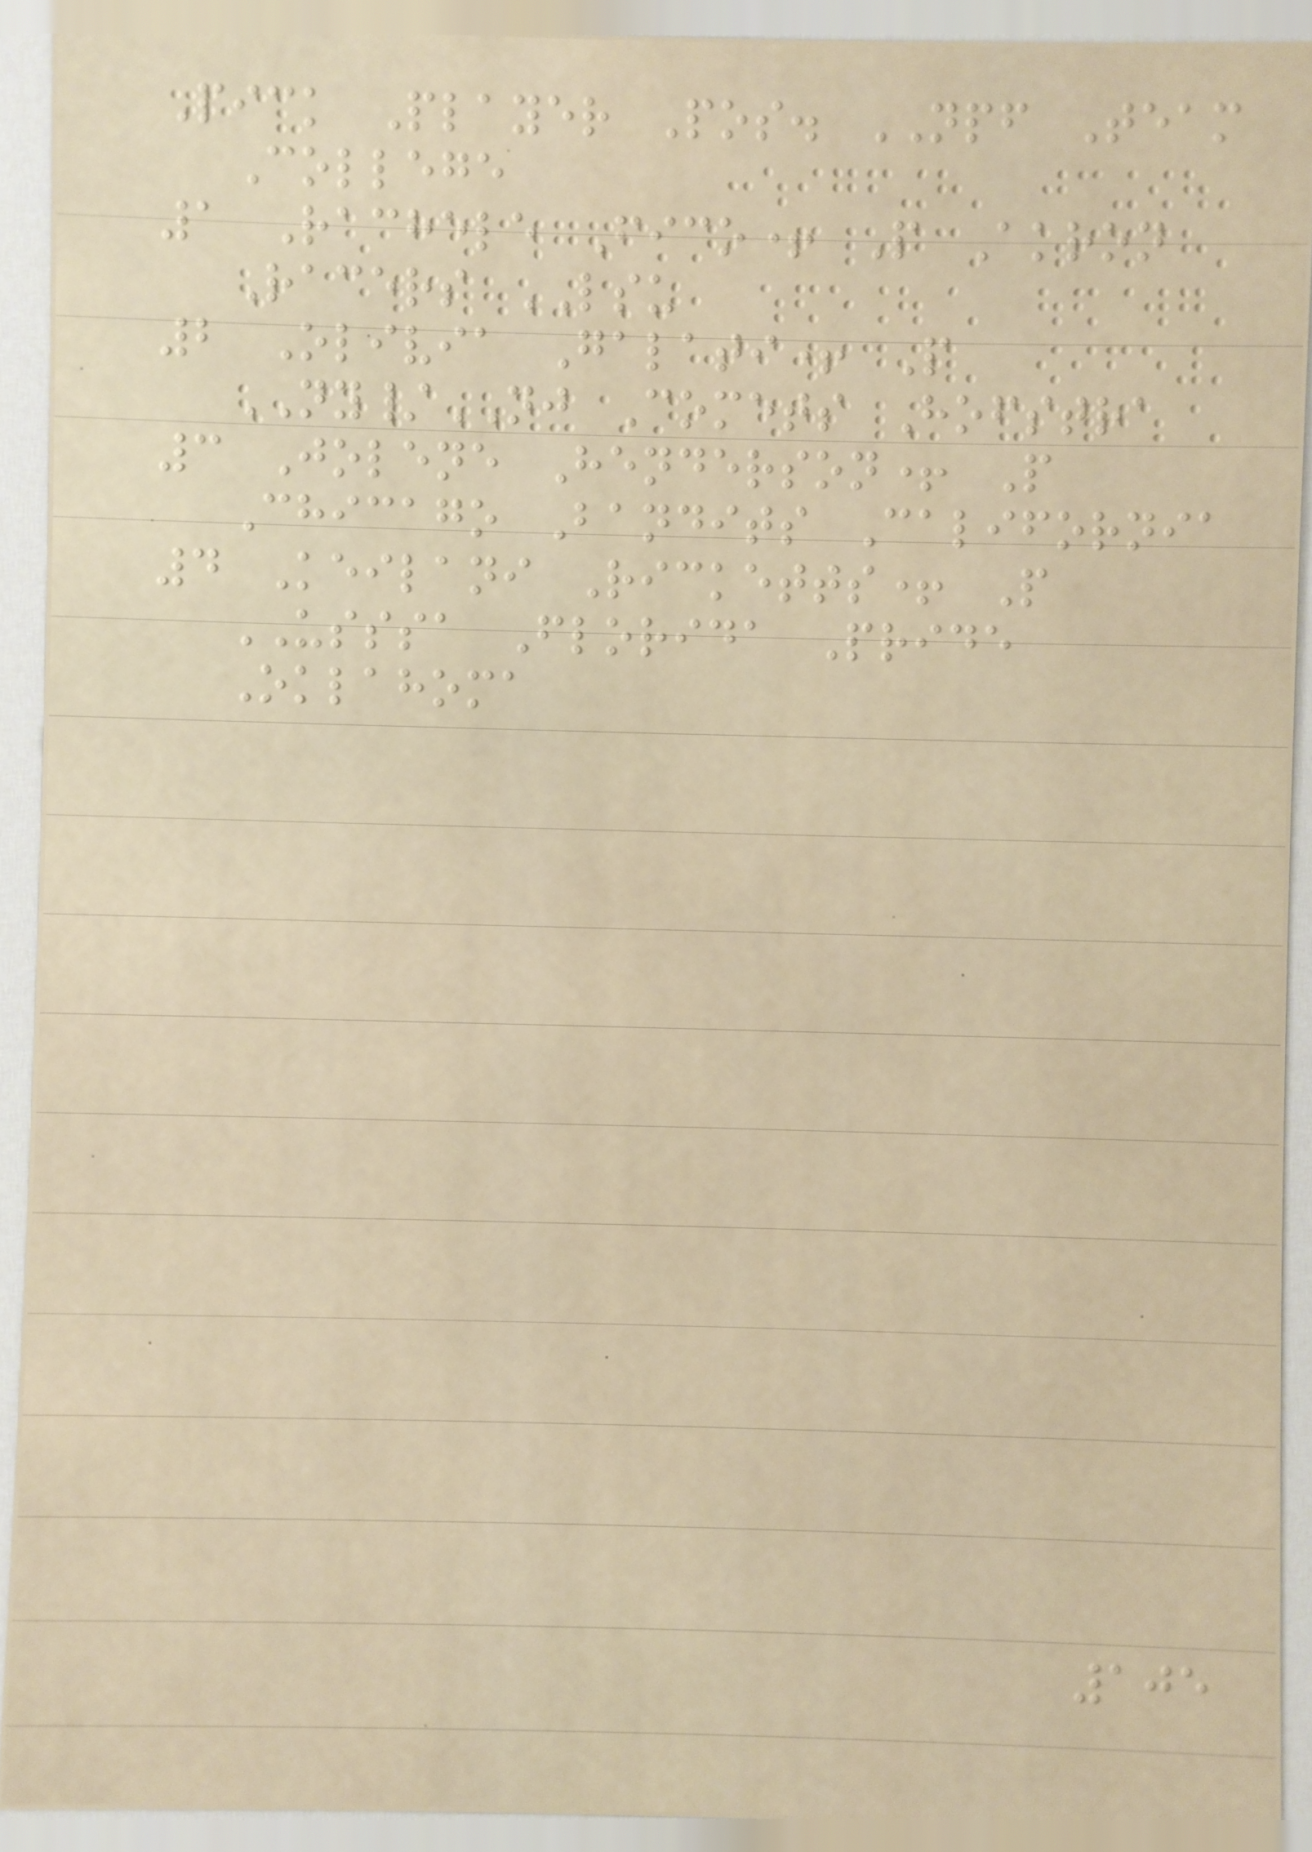Pick Player Pos. NPF Team
College
1 Rachele Fico+ P Akron
Racers LSU
2 Olivia Galati+ P
NY/NJ Comets Hofstra
3 Jolene Henderson+ P
Chicago Bandits California
4 Keilani Ricketts+ P
USSSA Florida Pride
Oklahoma
105
